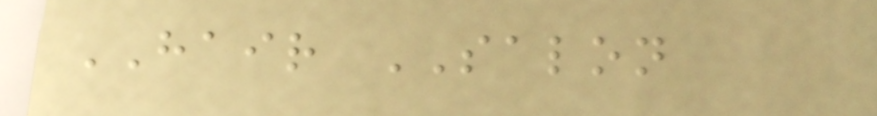HAIR SALON
